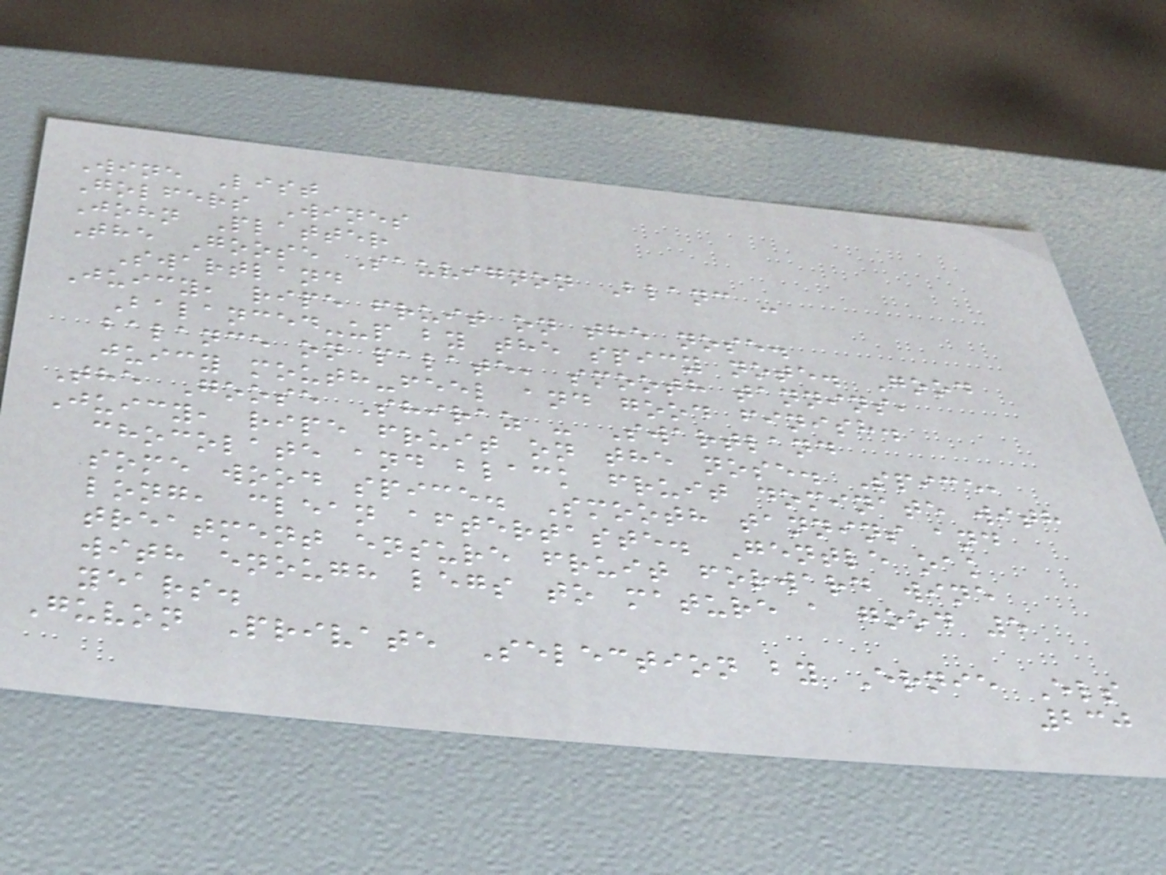Wine List
Golfers Wines
John Platter
The Goose Sauvignon Blanc -
Swartland
Juicy, ripe fruit on the nose.
Balanced-up by the spicy note. Good
balance on palate, smooth tannins,
juicy mouth-feel and good finish.
The Goose Shiraz - Swartland
Juicy, ripe fruit on the nose. Spice,
chocolate and black fruit dominate with
some wood spice. Smooth tannins and
long, clean aftertaste. Gentle oak
treatment ensure fruit forward wine
with enough legs to mature a good 5
years.
Guvon Private Selection by Ernie Els
230
